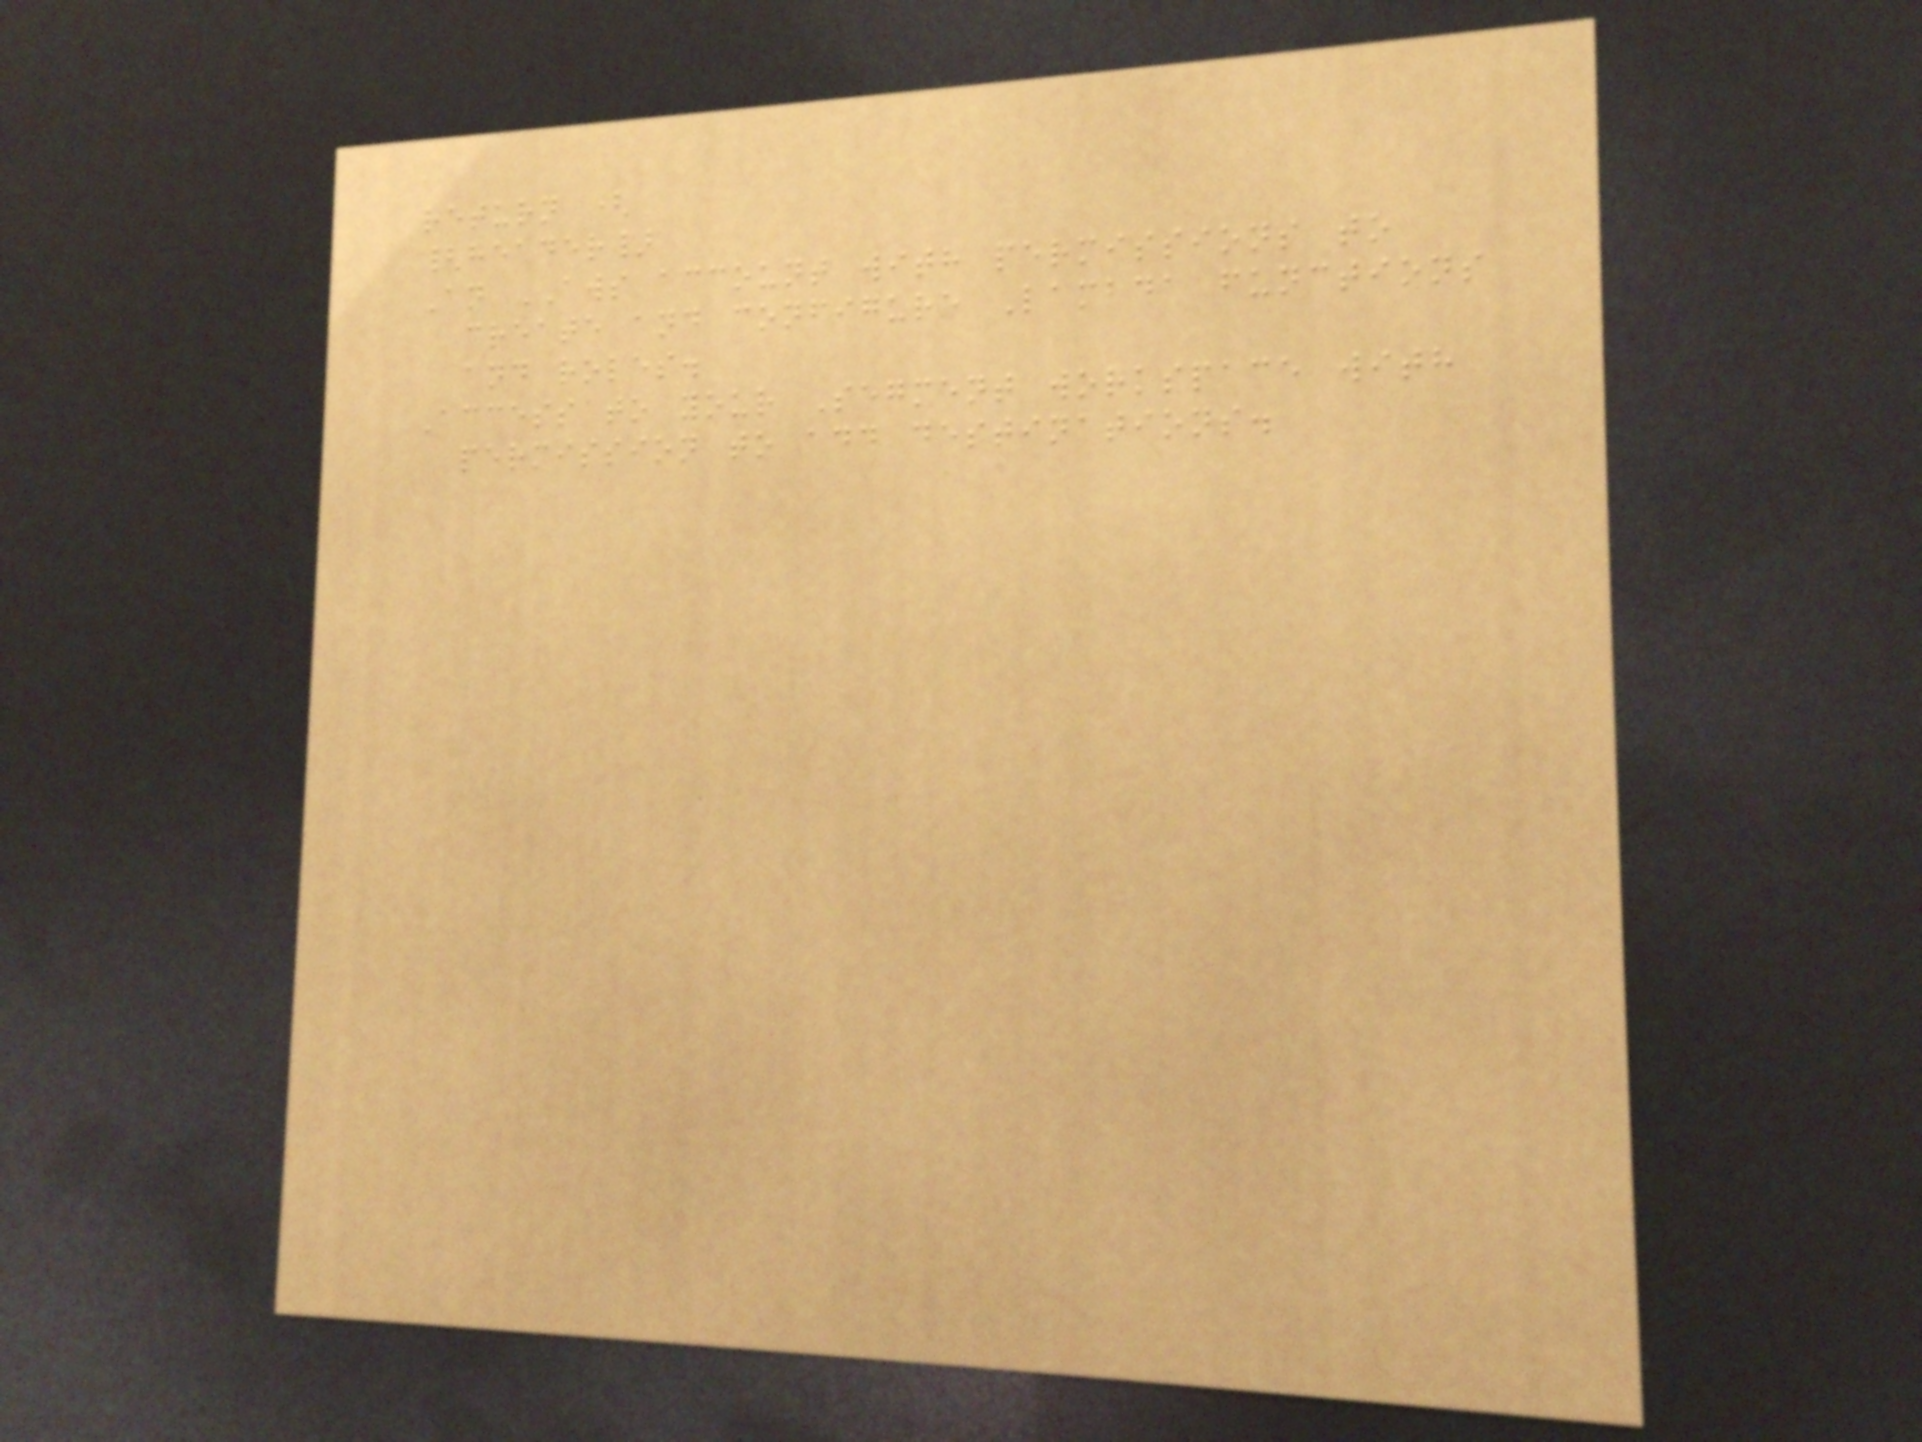return (
{header}
An AWS account with permissions to
create and configure Lambda functions
and roles.
Access to your Segment workspace with
permission to add destinations.
